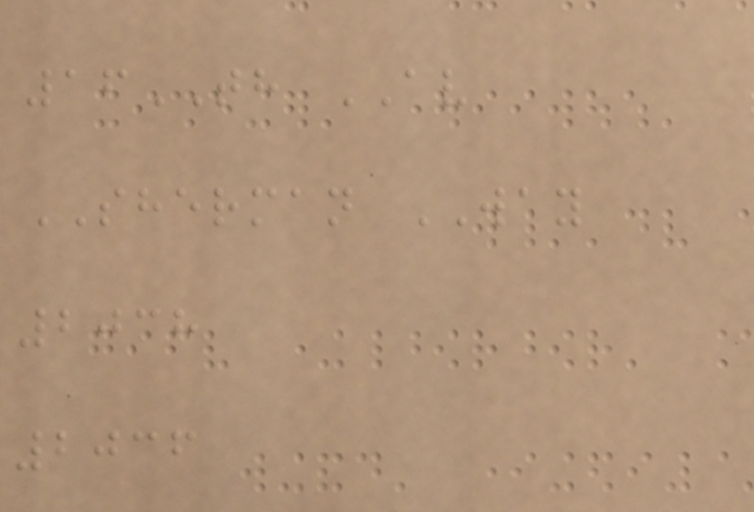16TH AV
SHERMAN WAY
2038
2036
